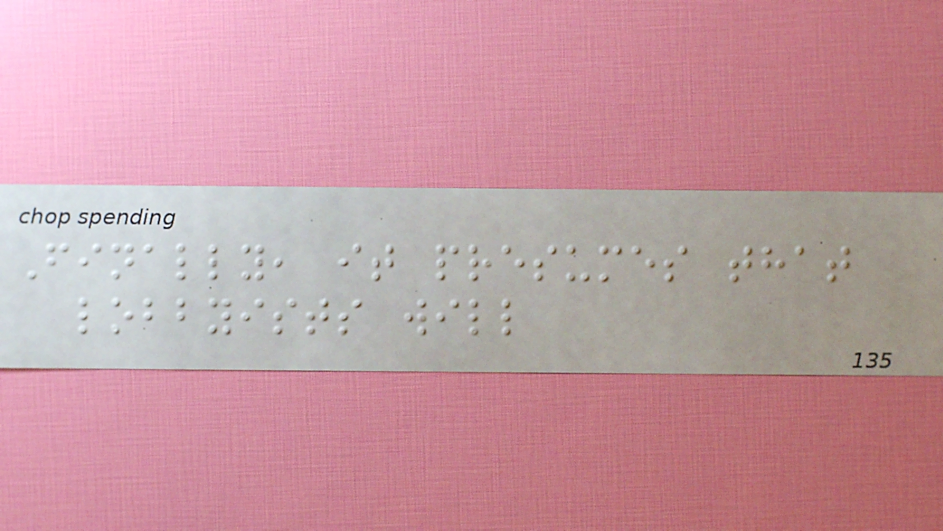Finally, it presumes that
lobbyists will
